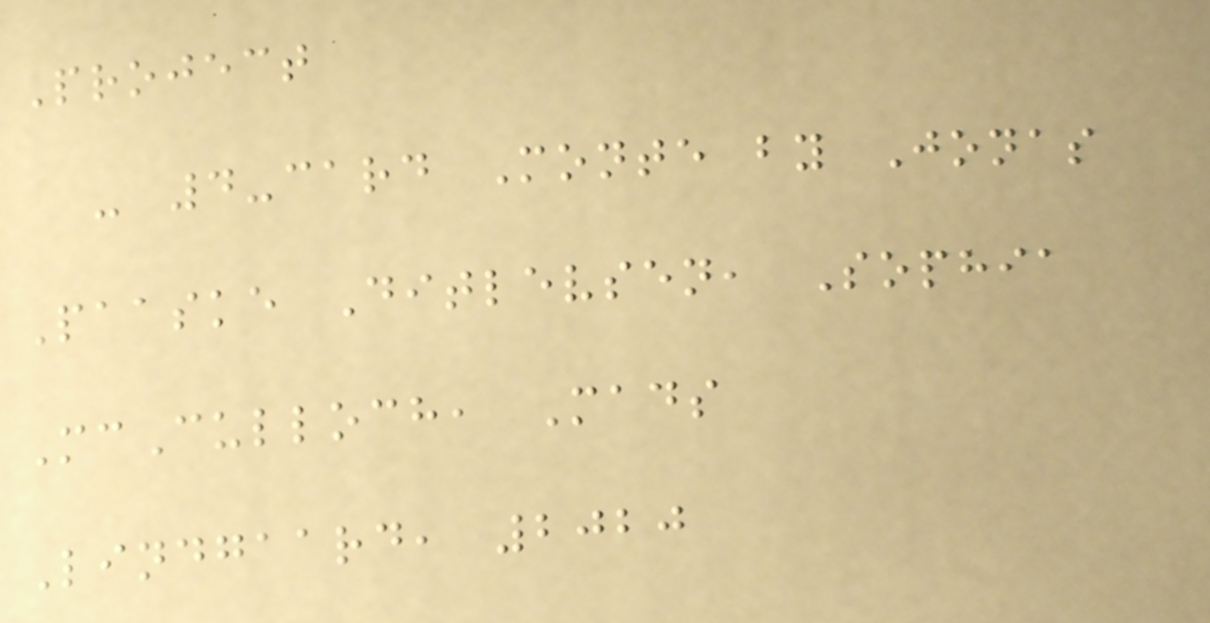Project
- 4-card Monte by Jonas
Paaske Ditlevsen, Sophia
McCulloch, Mads
Lindgaard, 2020
